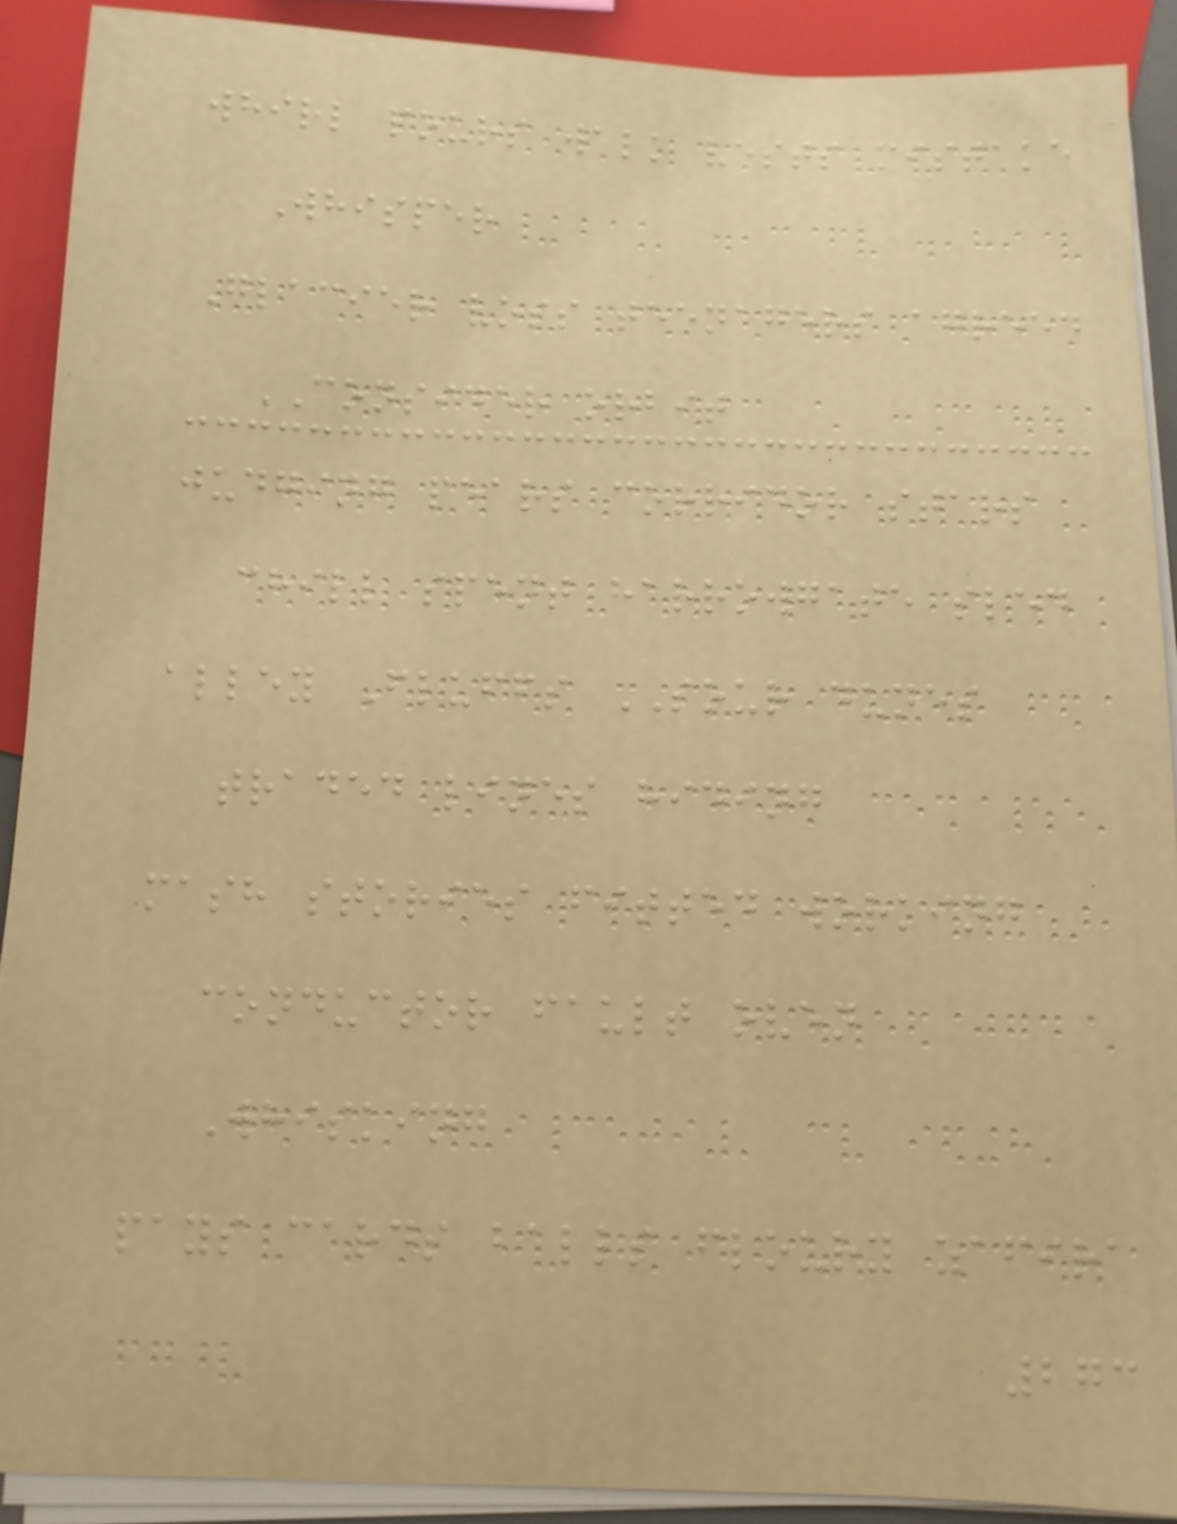whirl pours walk vests mistake
Whisper
Glacier voss teenagers agreed
CONSIDER orbit
judging pears corridor stars
chill spent harrowgate sled
alley Fluffs SOUR dunes
traded lines hiding
mash stories fitted working
conductor fault oven
Whisking
pays cards balls floury zafira
273
